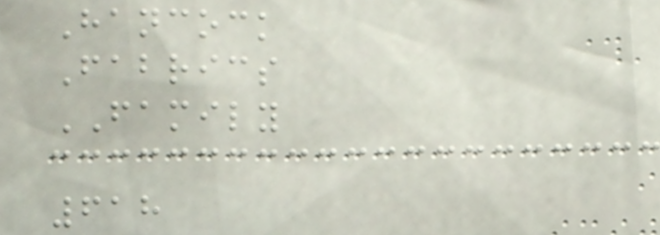Hancock
Fabrics
FAMILY
618
